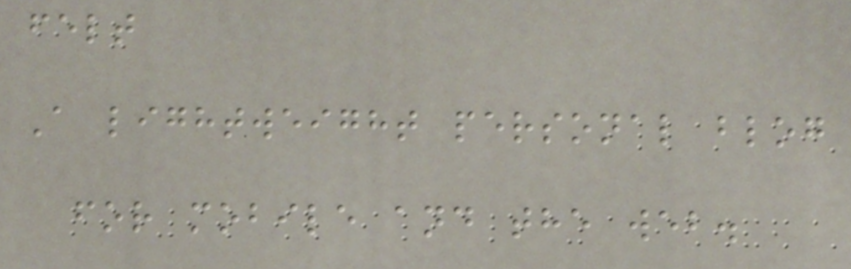felt
A lightweight personal blog
for mobile and the web.
